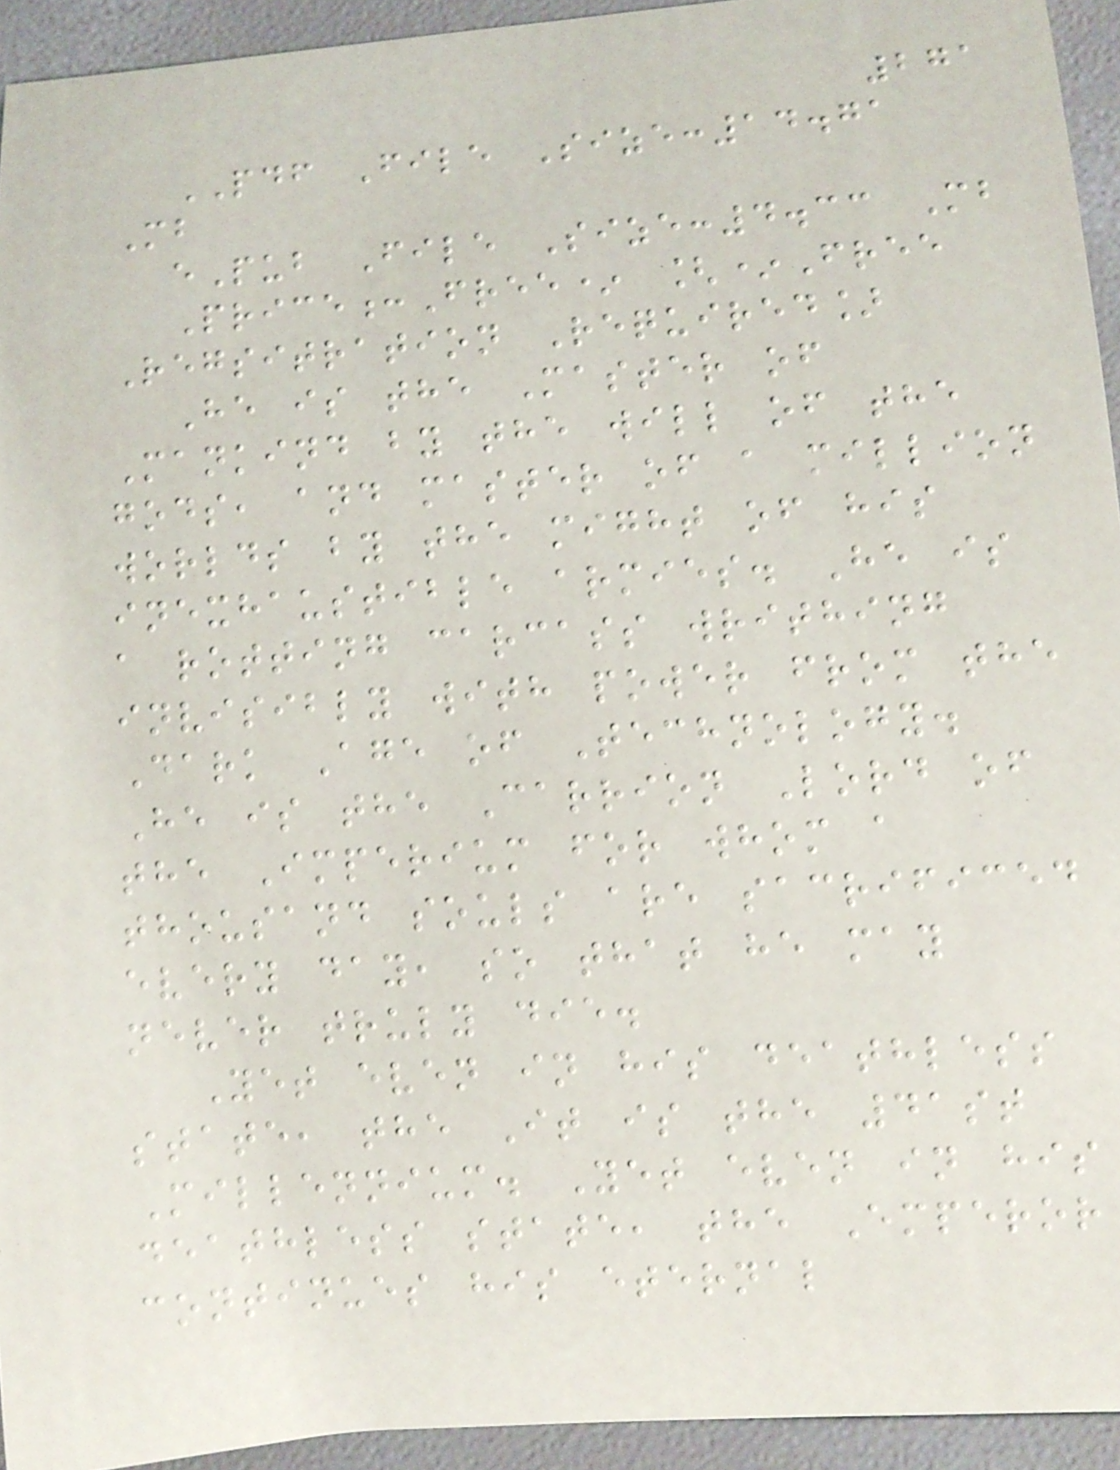271
PDF File Size:14.71
Mb
ePub File Size:4.33 Mb
Price:Free* [*Free
Regsitration Required]
He is the Master of
Mankind by the will of the
gods, and master of a million
worlds by the might of his
inexhaustible armies. He is
a rotting carcass writhing
invisibly with power from the
Dark Age of Technology.
He is the Carrion Lord of
the Imperium for whom a
thousand souls are sacrificed
every day, so that he may
never truly die.
Yet even in his deathless
state, the It is the 41st
Millennium. Yet even in his
deathless state, the Emperor
continues his eternal
